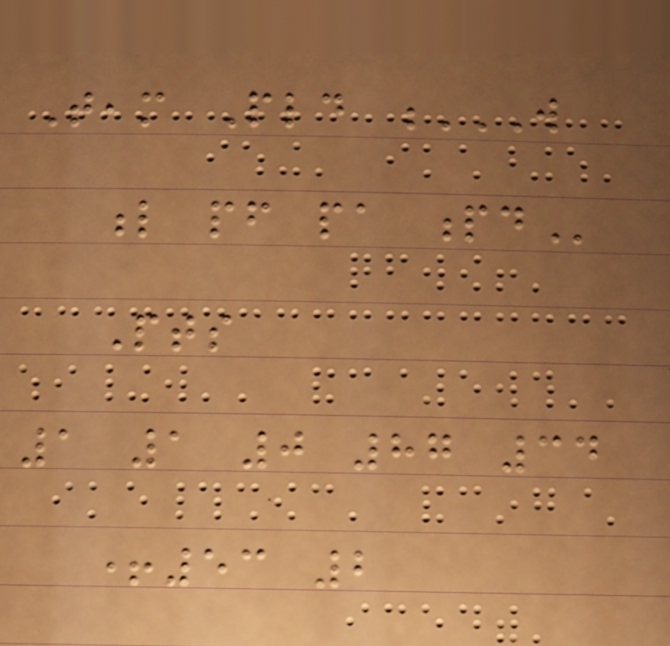Team Pld W
L PF PA PD
Pts
1 1 0 87 34
+53 2
